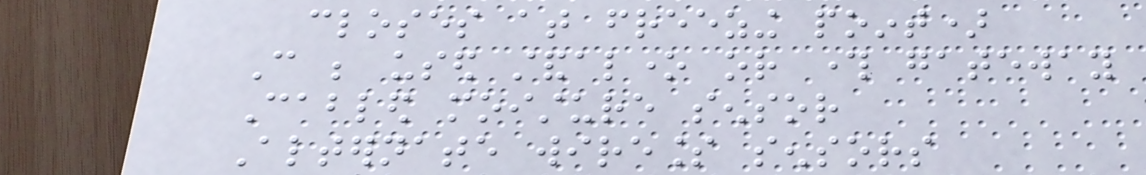closes at freezing point)
Can be used standalone or through gateway
Cabled moisture sensor
Alternate wireless sensors
